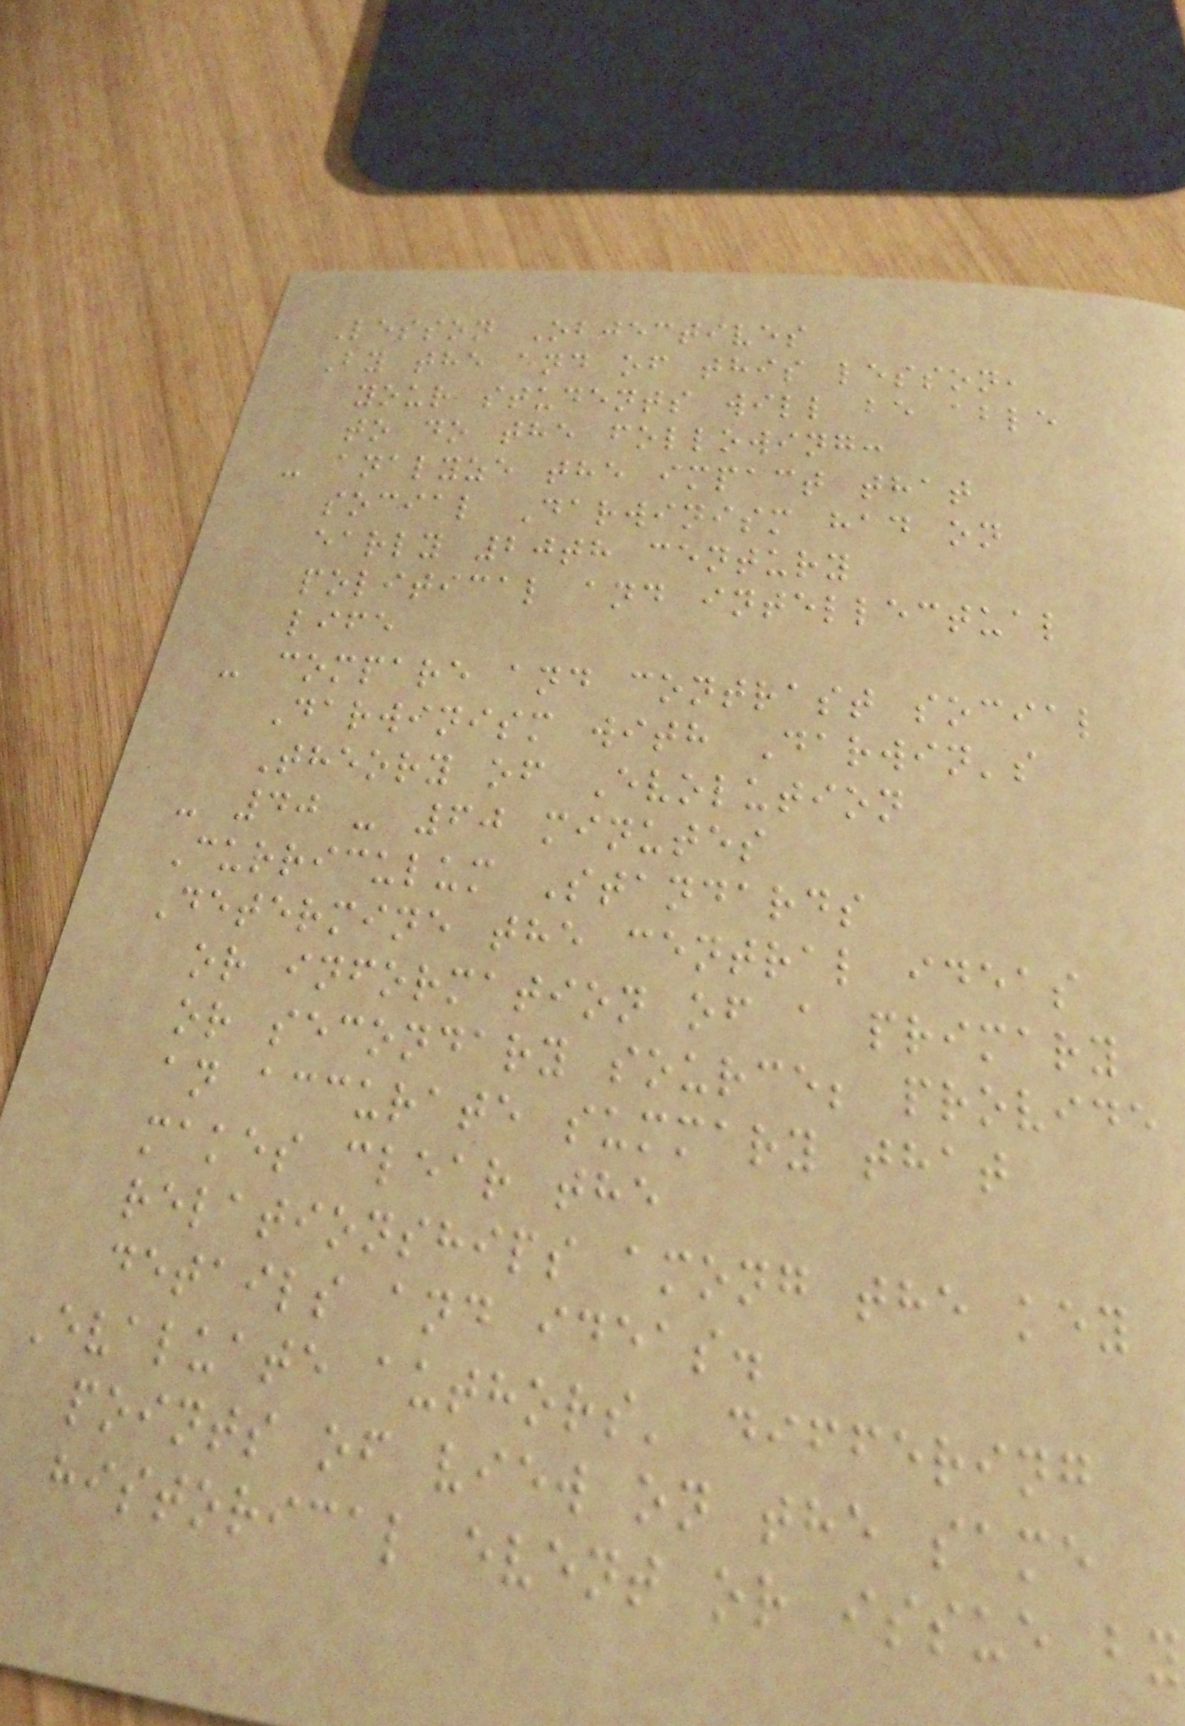Lesson Objectives
By the end of this lesson,
your students will be able
to do the following:
- analyze the impact that
social Darwinism had on
early 20th century
political and intellectual
life
- compare and contrast social
Darwinism with Darwin's
Theory of Evolution
- 40 - 60 minutes
Curriculum Standards
Determine the central ideas
or information of a primary
or secondary source; provide
an accurate summary that
makes clear the
relationships among the key
details and ideas.
Evaluate authors' differing
points of view on the same
historical event or issue by
